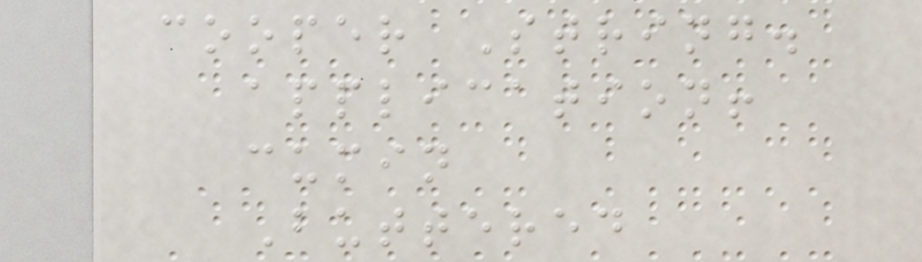cooper String.
application!
cumin
Buttered
